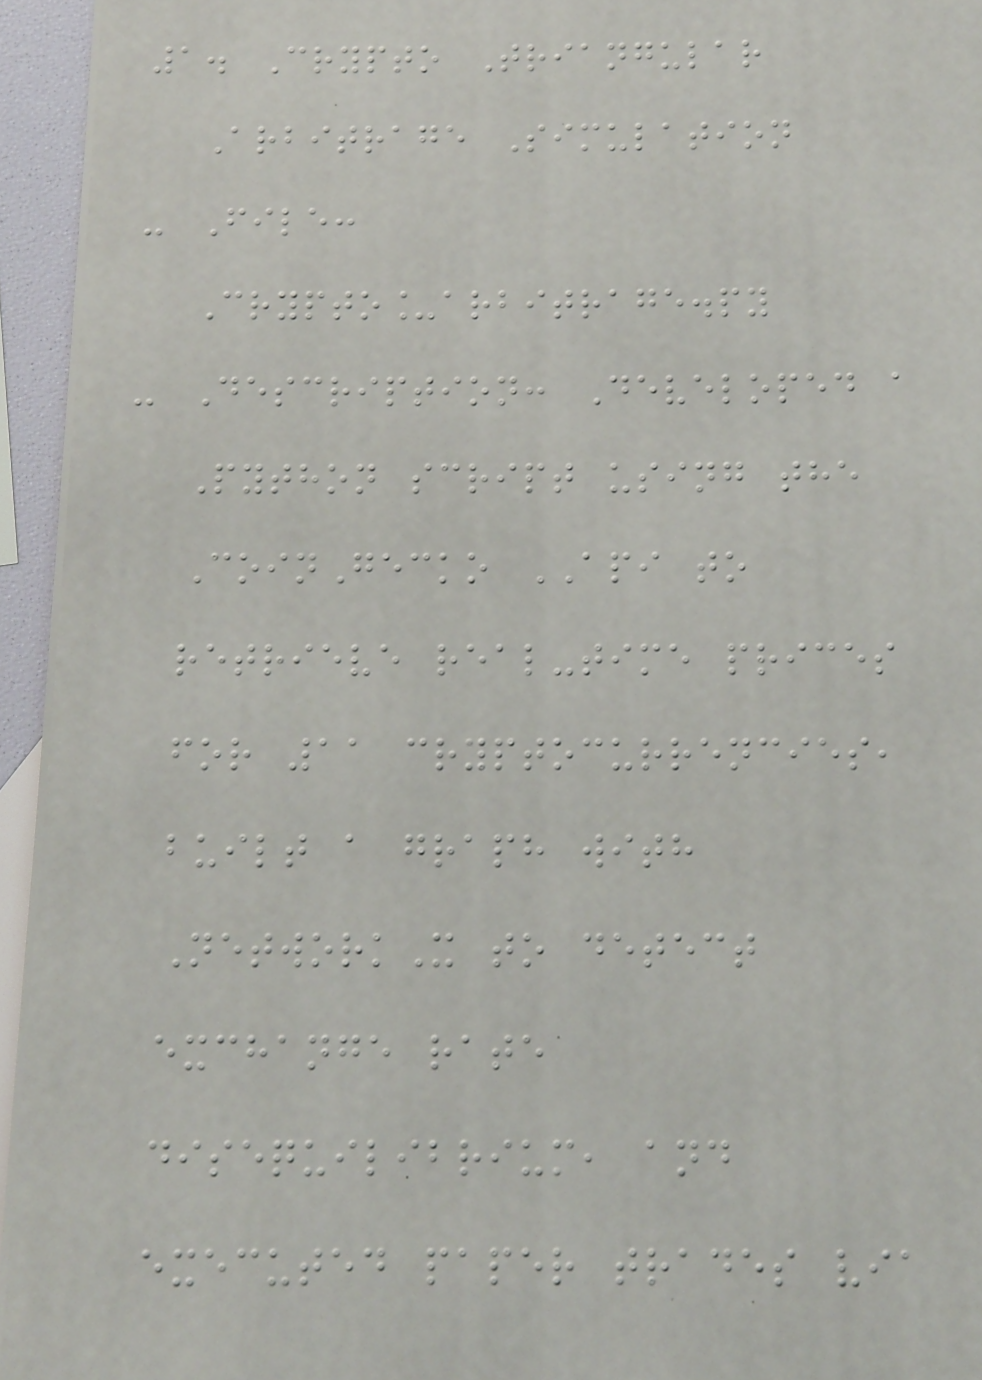1. Crypto Triangular
Arbitrage Simulation
- File:
Crypto_arbitrage.py
- Description: Developed a
Python script using the
CoinGecko API to
retrieve real-time prices
for 11 cryptocurrencies,
built a graph with
NetworkX to detect
exchange rate
disequilibrium, and
executed paper trades via
